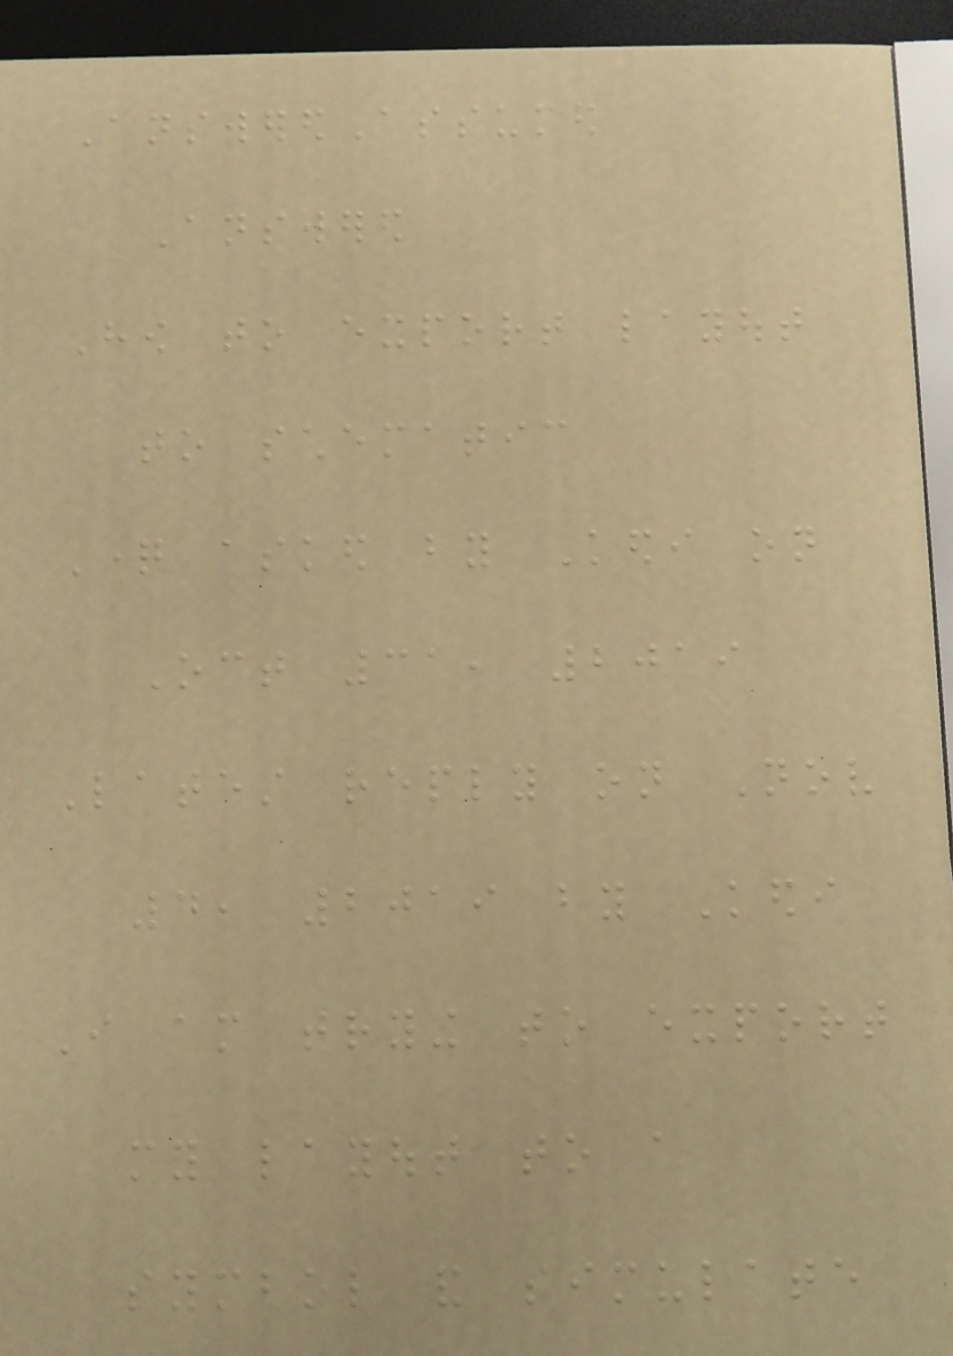AnsweredAssumed
Answered
How to export layout
to schematic
Question asked by Kedi on
Oct 31, 2019
Latest reply on Nov
4, 2019 by Kedi
I am trying to export
my layout to a
symbol and simulate
